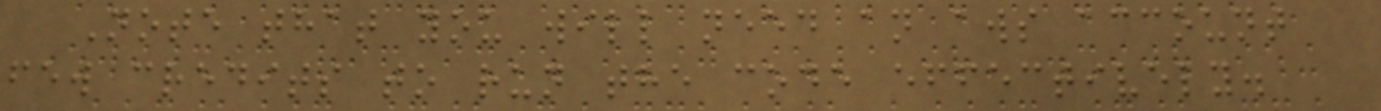Note that you will need an aws account
few credits to run the code effectively.
